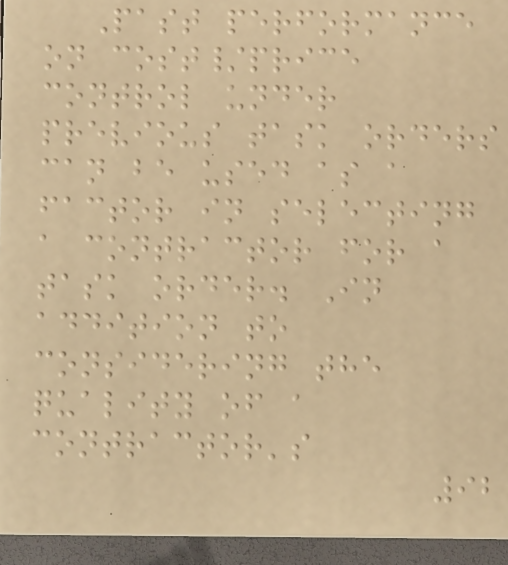Past performance
on cost/price
control under
previous task orders
can be used as a
factor in selecting
a contractor for a
task order. In
addition to
considering the
quality of a
contractor's
92
